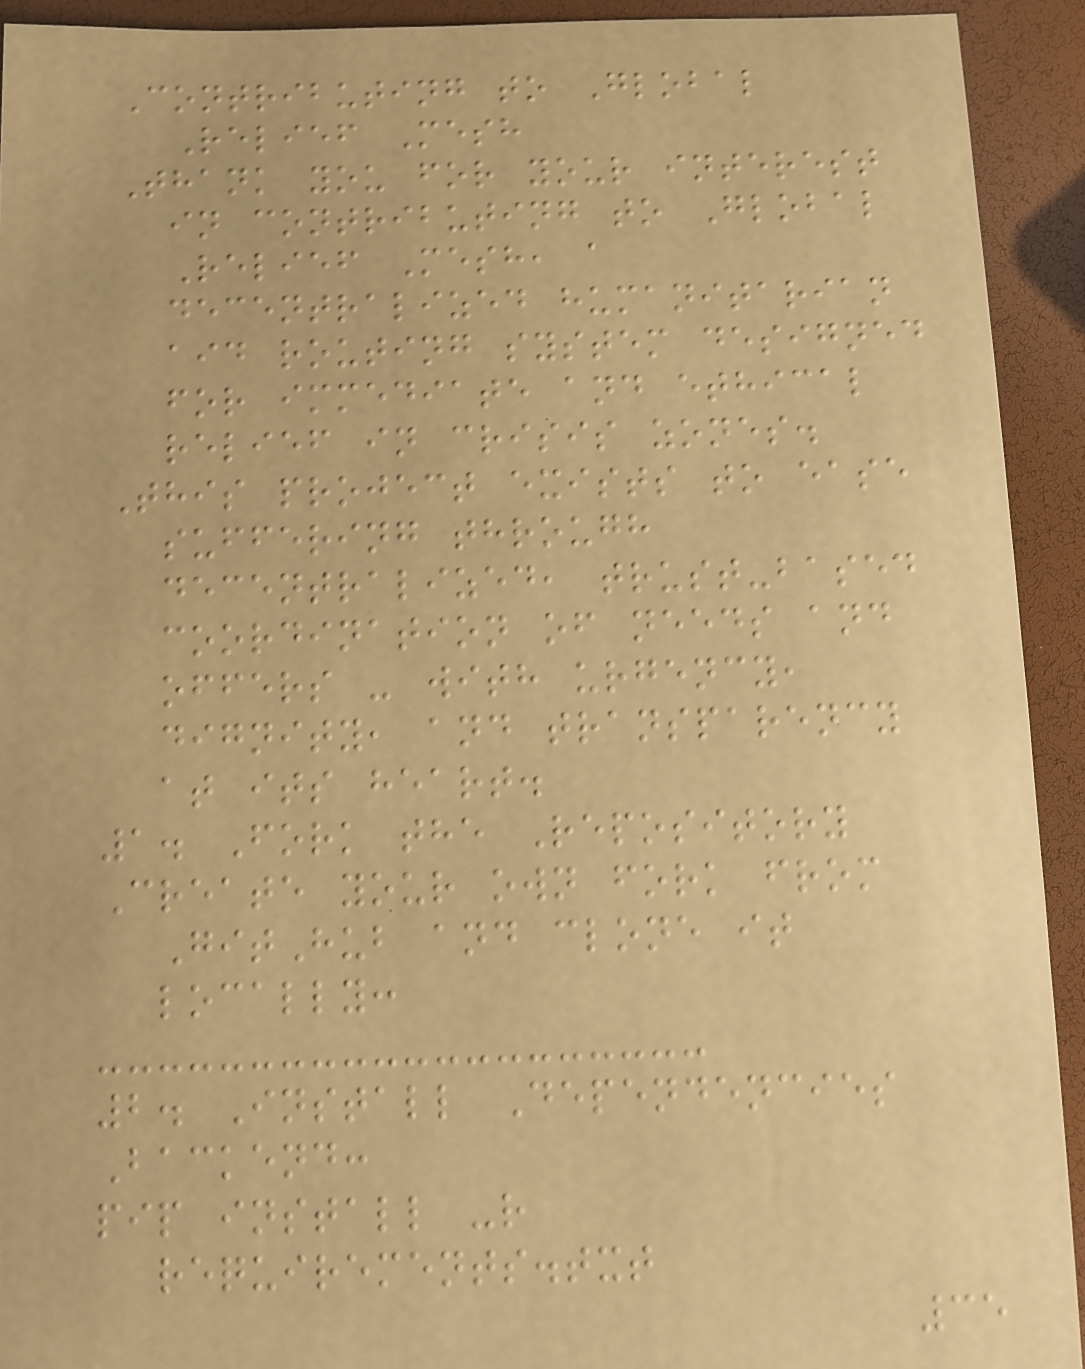Contributing to Global
Relief Mesh
Thank you for your interest
in contributing to Global
Relief Mesh, a
decentralized humanitarian
aid routing system designed
for immediate and ethical
relief in crisis zones.
This project exists to ease
suffering through
decentralized, trust-based
coordination of needs and
offers - with urgency,
dignity, and transparency
at its heart.
1. Fork the Repository
Create your own fork from
GitHub and clone it
locally:
2. Install Dependencies
Backend:
pip install -r
requirements.txt
35
